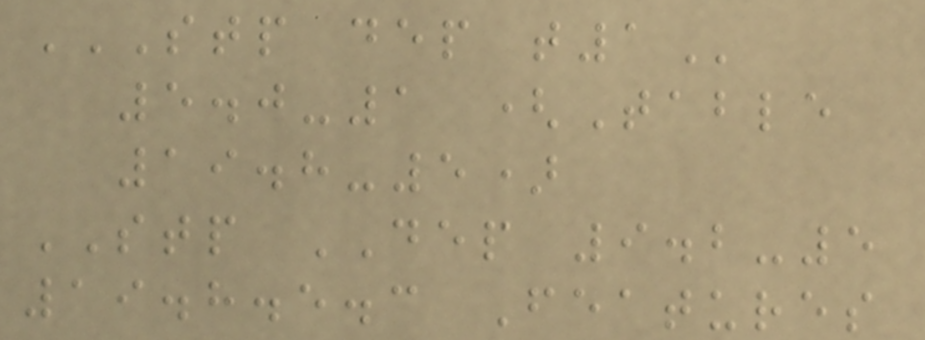STP DEP T1
5.0-1 (Table
19.8-5)
STP DEP 9.2-5
19.8.5.3 Features
